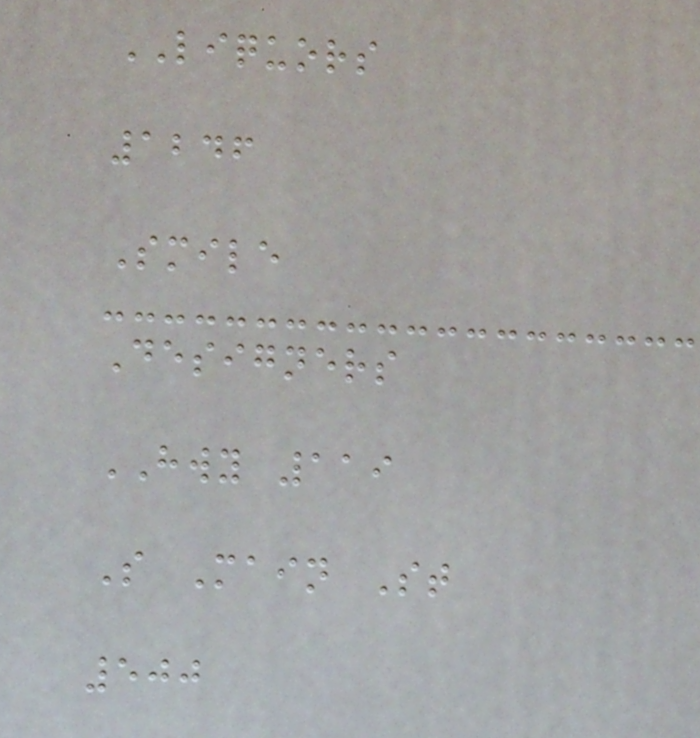LIQUORS
1246
Smile
Designers
HWY 119
S Main St
500
